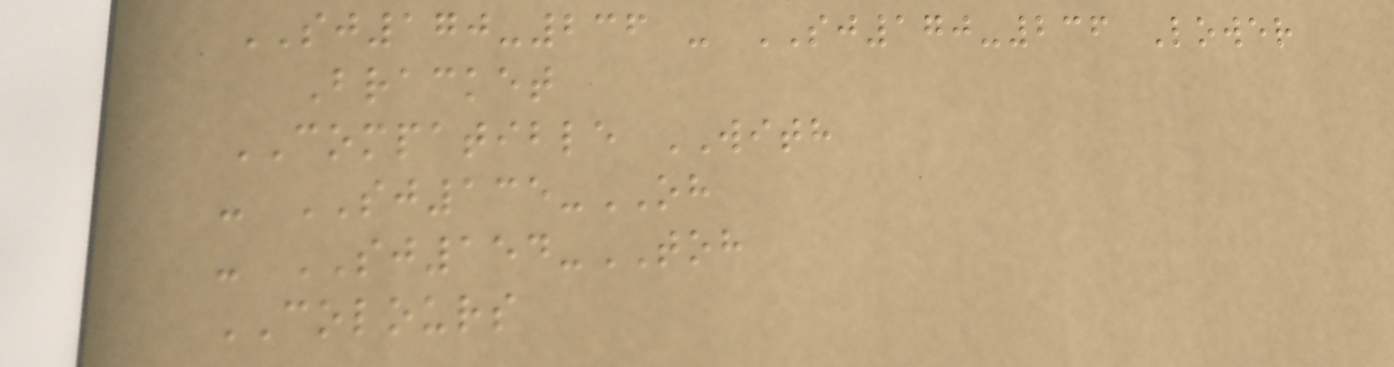SJ170-236 - SJ170-236 Lower
Bracket
COMPATIBLE WITH
- SJ135-OH
- SJ154-TOH
COLOURS
